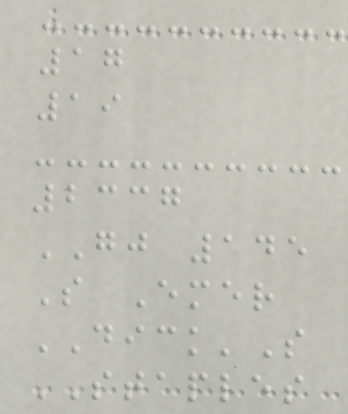17
19
2337
GJ 145
S Emer
DICK'S
STAPLES
